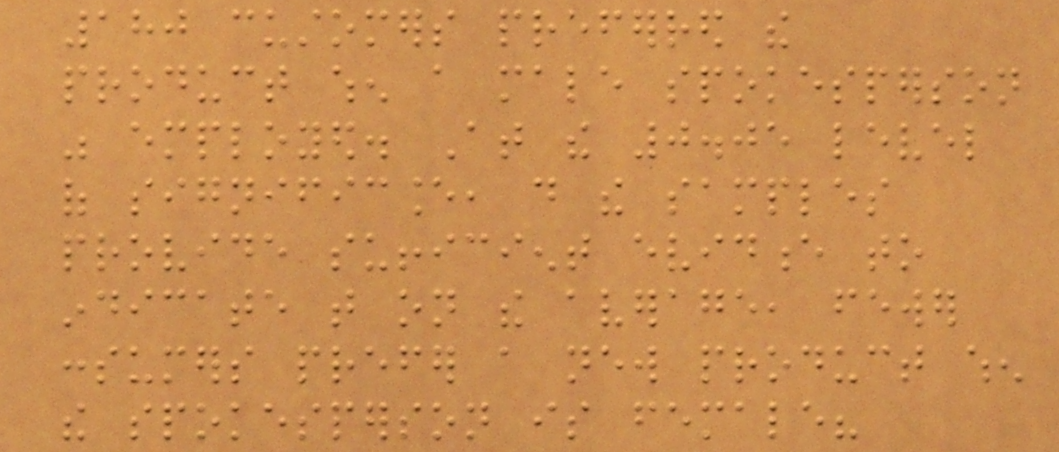180 customers preferred the
product when a male spokesperson
was employed. At the 0.05 level
of significance, do the samples
provide sufficient evidence to
indicate that on the average, fewer
consumers prefer a new product when
the spokesperson is female?
